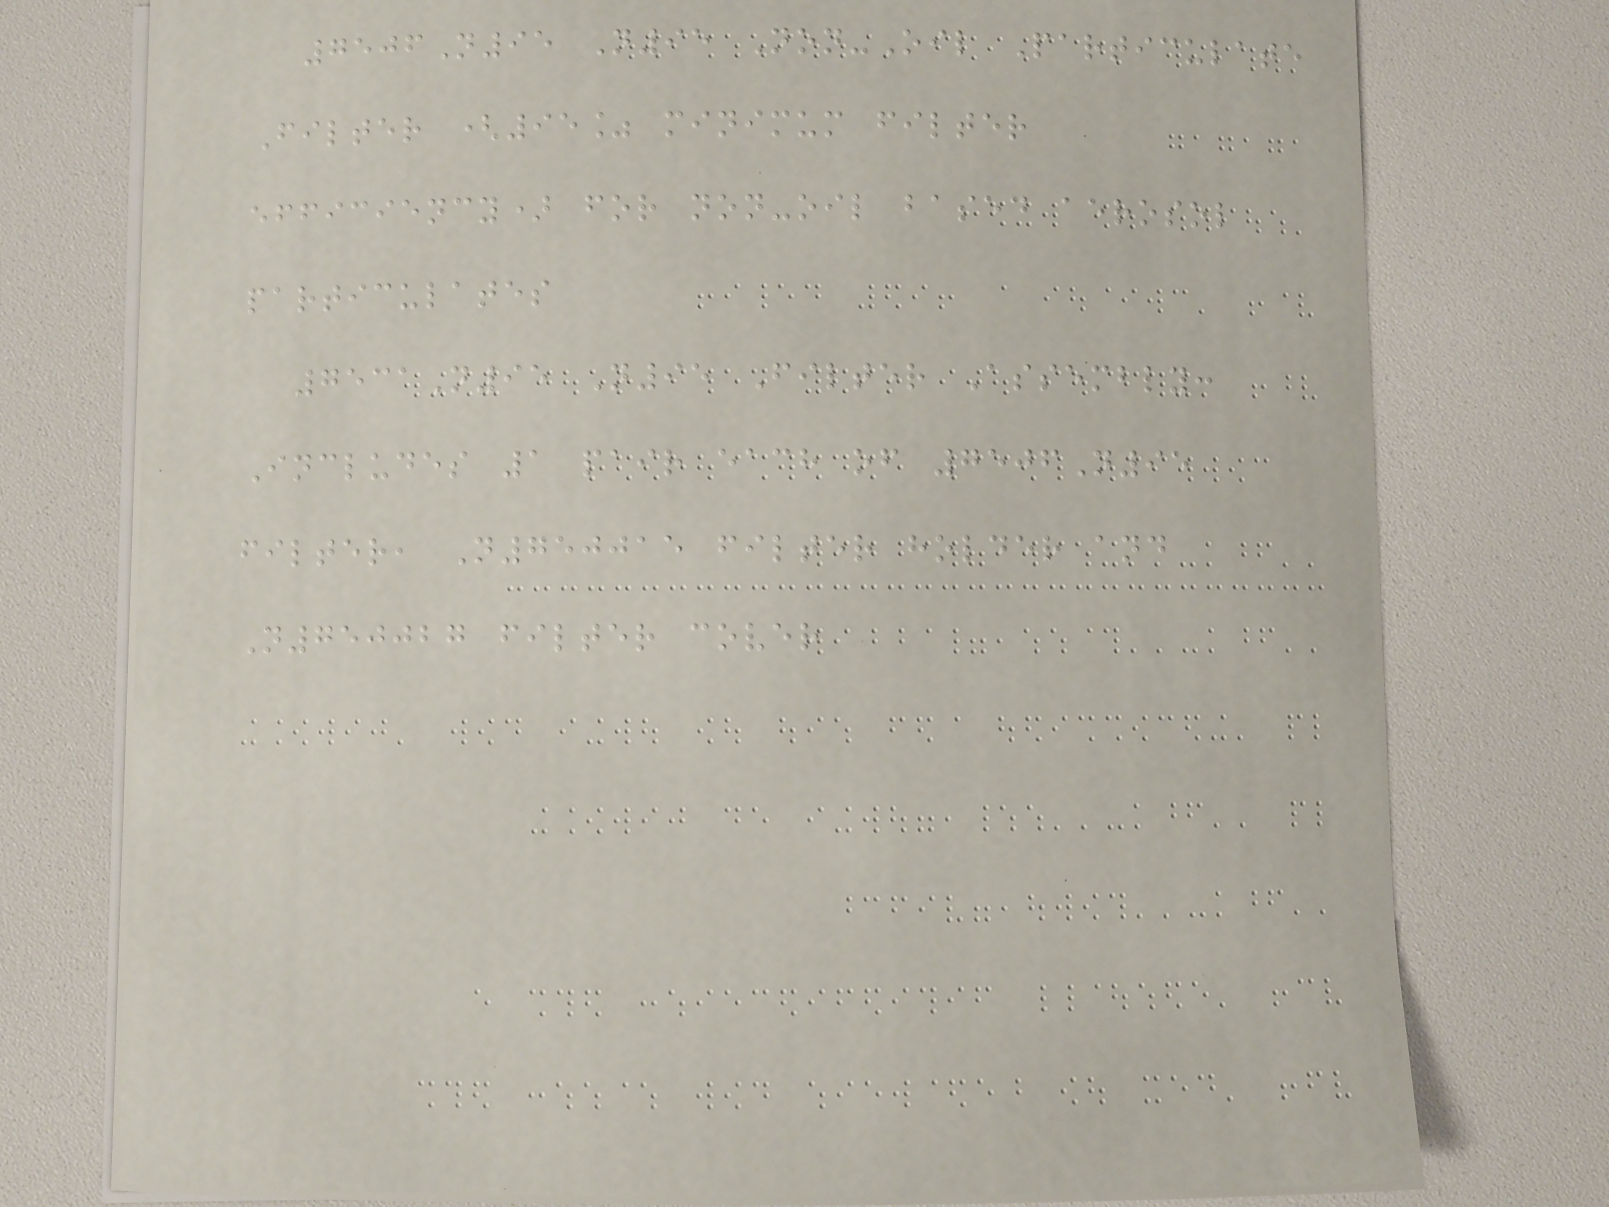7506N95 N95 Non-Oil Particulate
Filter (95% minimum filter
efficiency) for non-oil based aerosol
particulates
7531N95 N95 Filter Assembly:
Includes 1 pair each of 7506N95
filter, N750015 filter holder and
N750027 filter cover
